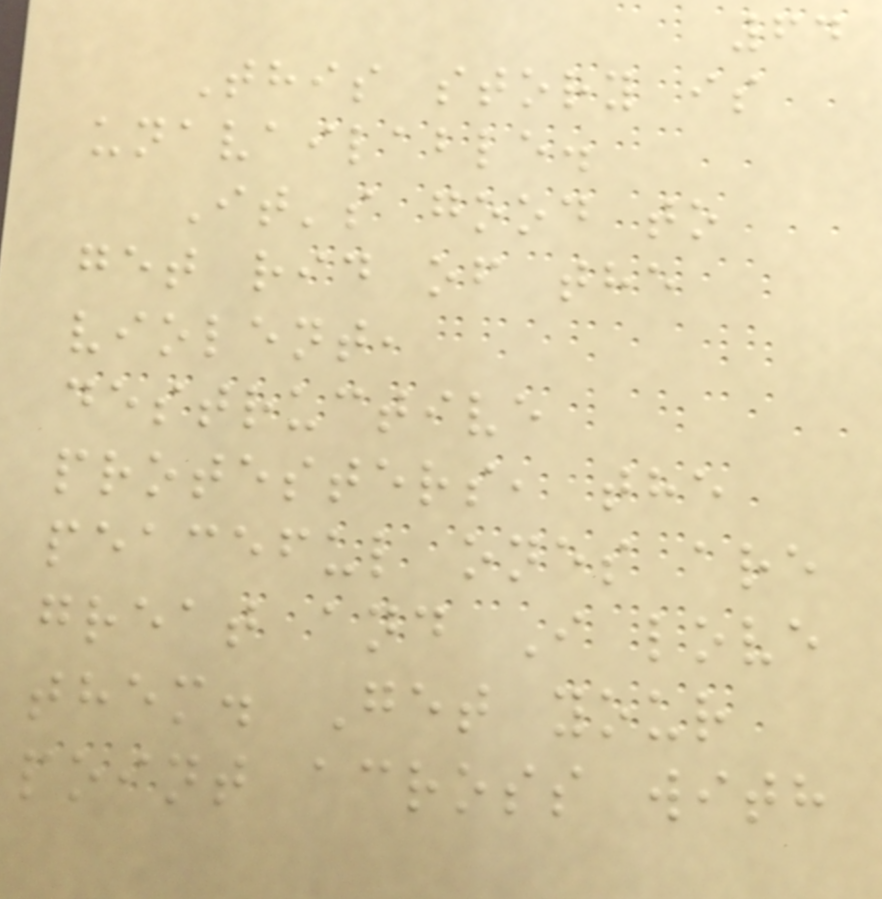64
This story is
unavailable.
It's good to
get rid of the
violent,
destructive
protesters, the
peaceful ones are
great and I love
them. Get your
point across with
